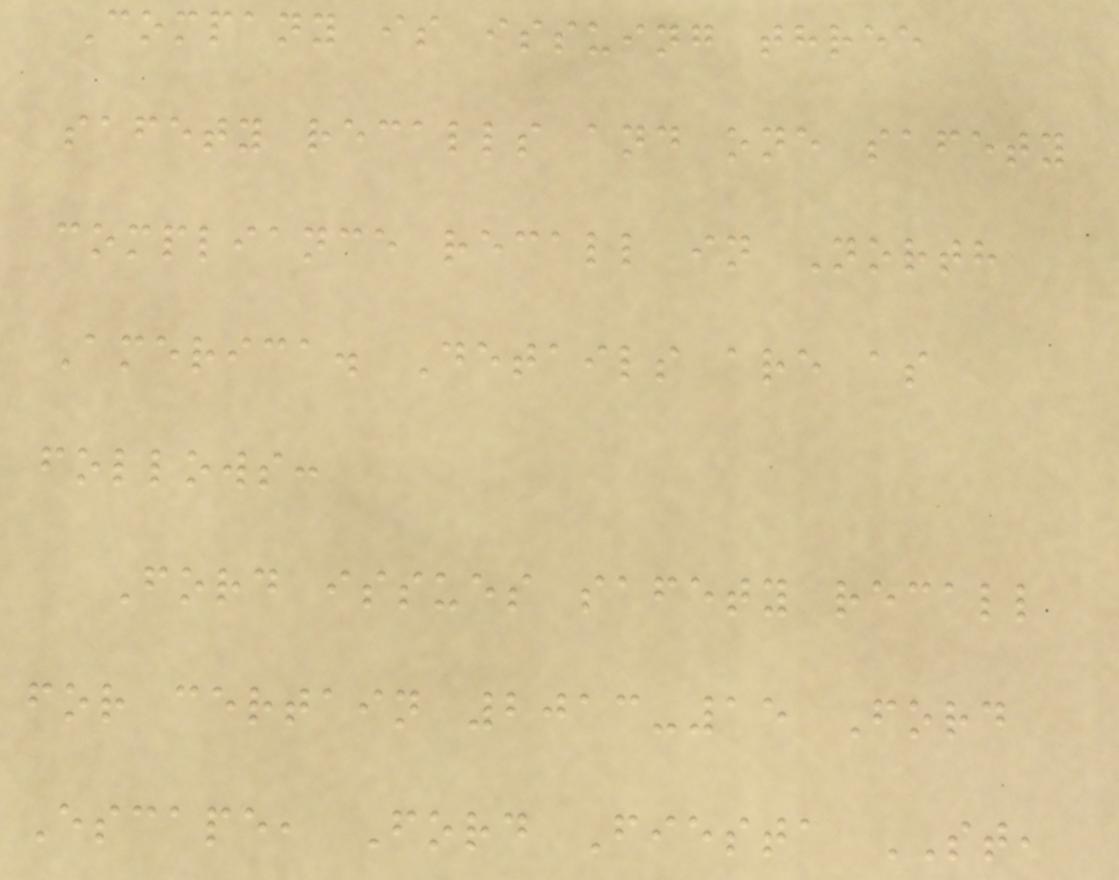Company is issuing three
safety recalls and one safety
compliance recall in North
America. Details are as
follows:
Ford issues safety recall
for certain 2013-15 Ford
Escape, Ford Fiesta ST,
